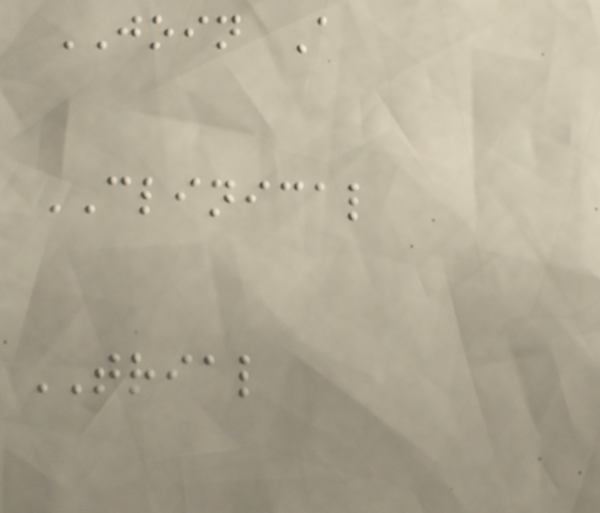JOIN A
CLINICAL
TRIAL
